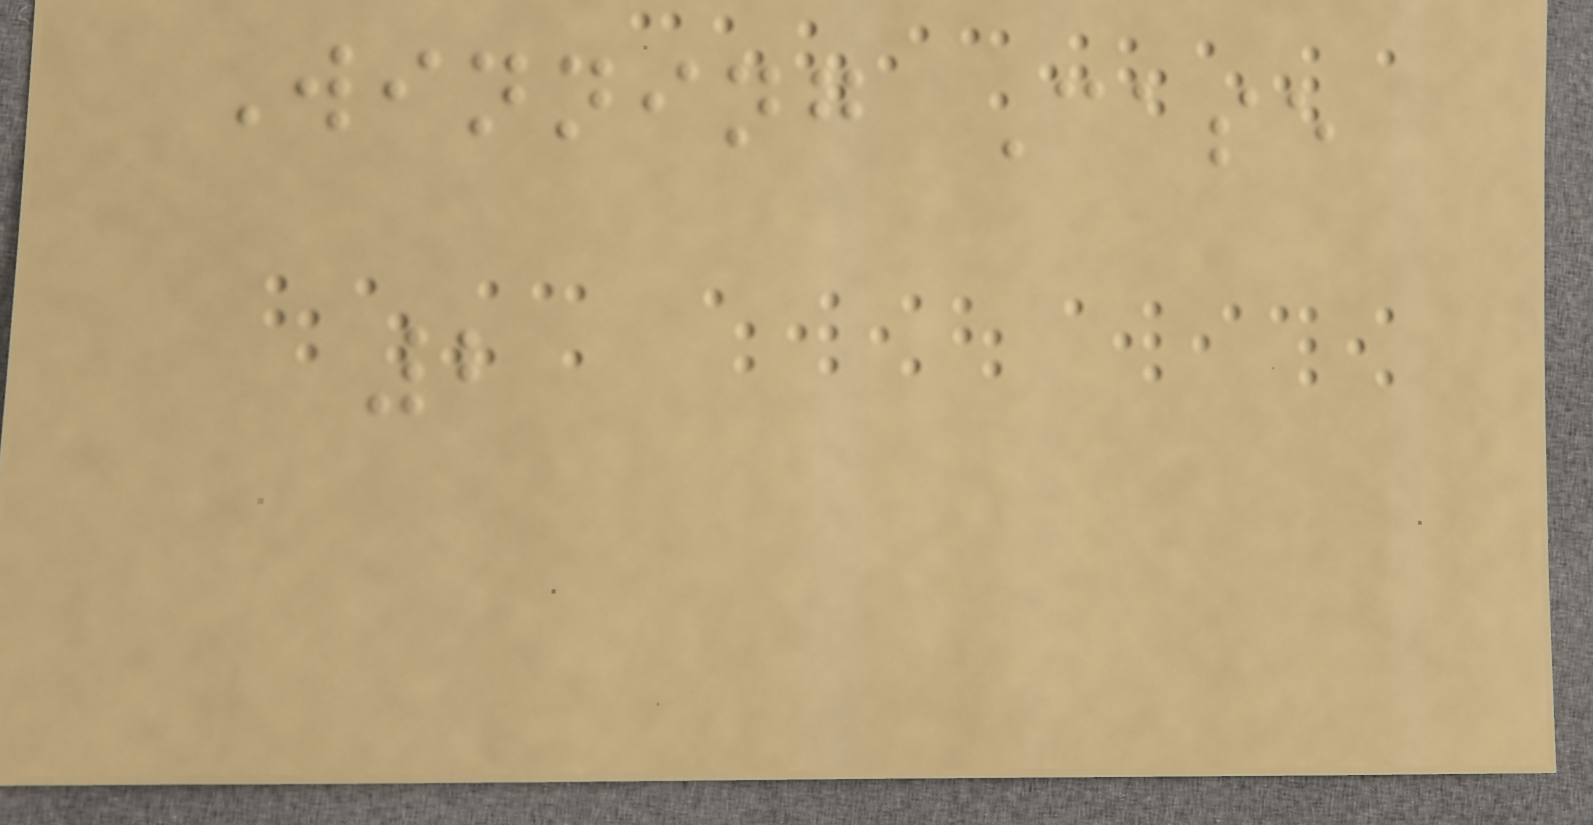Winning Case
2
